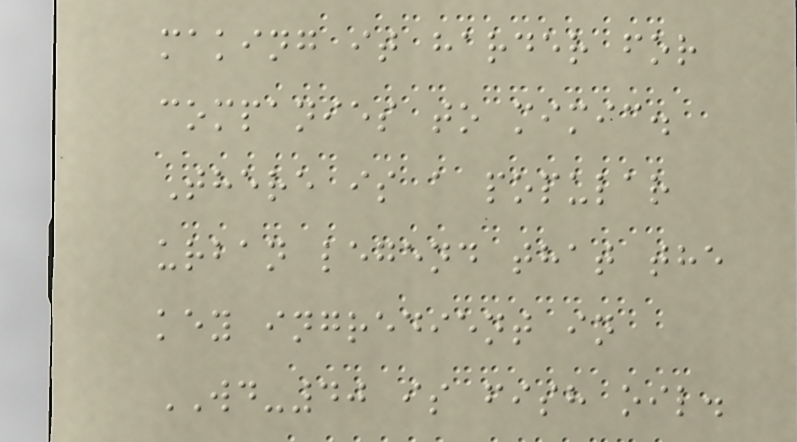making it harder for
companies to mimic.
There is a popular
urban legend that the
key ingredient in
WD-40 is fish oil.
